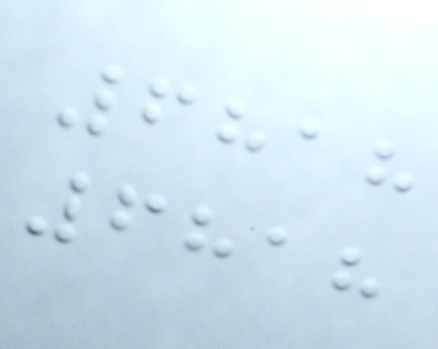6818
6818
